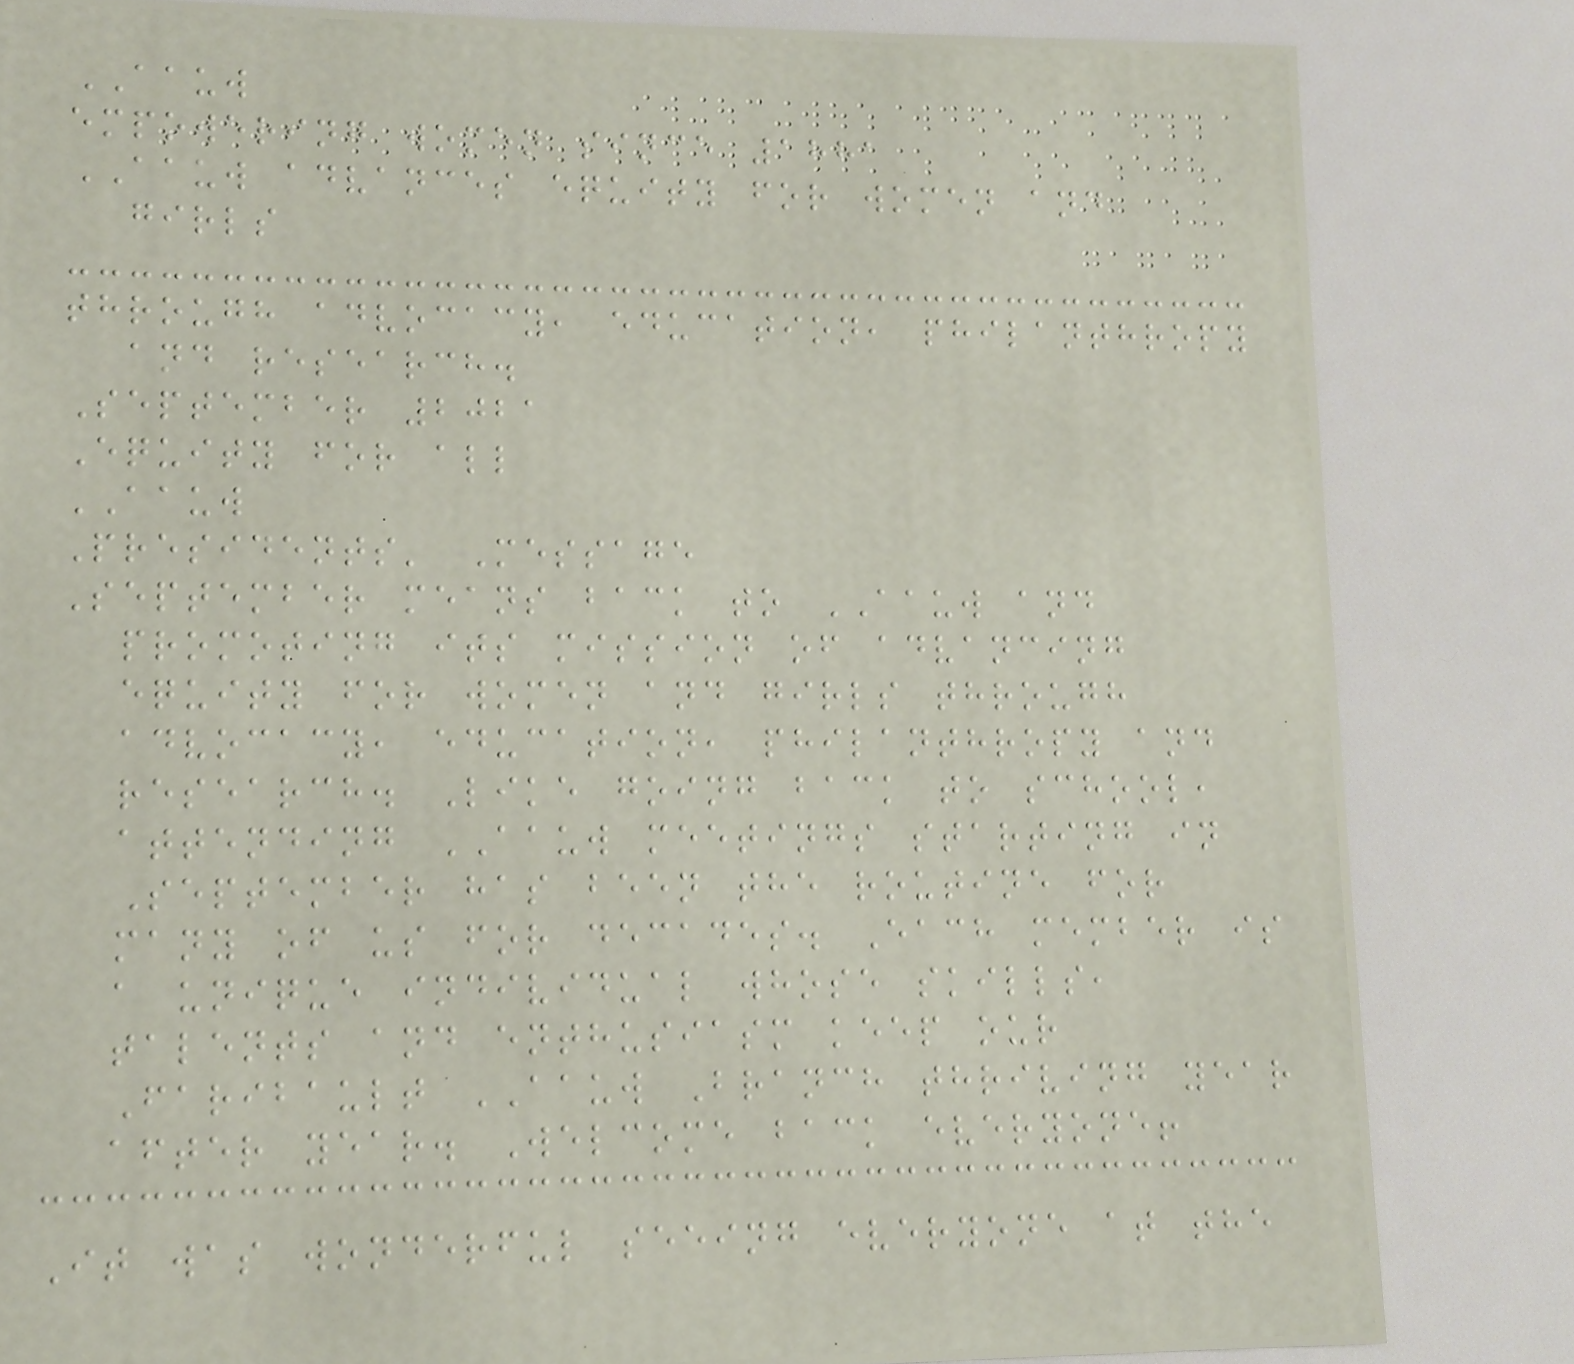AAUW
empowering women since 1881
AAUW advances equity for women and
girls
through advocacy, education, philanthropy
and research.
September 2021
Equity for all
AAUW
Presidents' Message
September means back to AAUW and
promoting its mission of advancing
equity for women and girls through
advocacy, education, philanthropy and
research. Like going back to school,
attending AAUW meetings starting in
September has been the routine for
many of us for decades. Each member is
a unique individual whose skills,
talents and enthusiasm keep our
Faribault AAUW Branch thriving year
after year. Welcome back everyone!
It was wonderful seeing everyone at the
